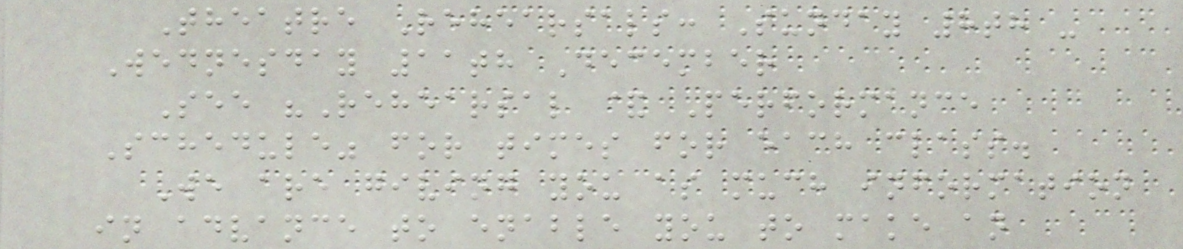Theatre Rehearsals: Sunday 8th -
Wednesday 11th December
See "Rehearsal & Performance
Schedule" for times for each class.
We are giving you as much information
in advance to enable you to make an
